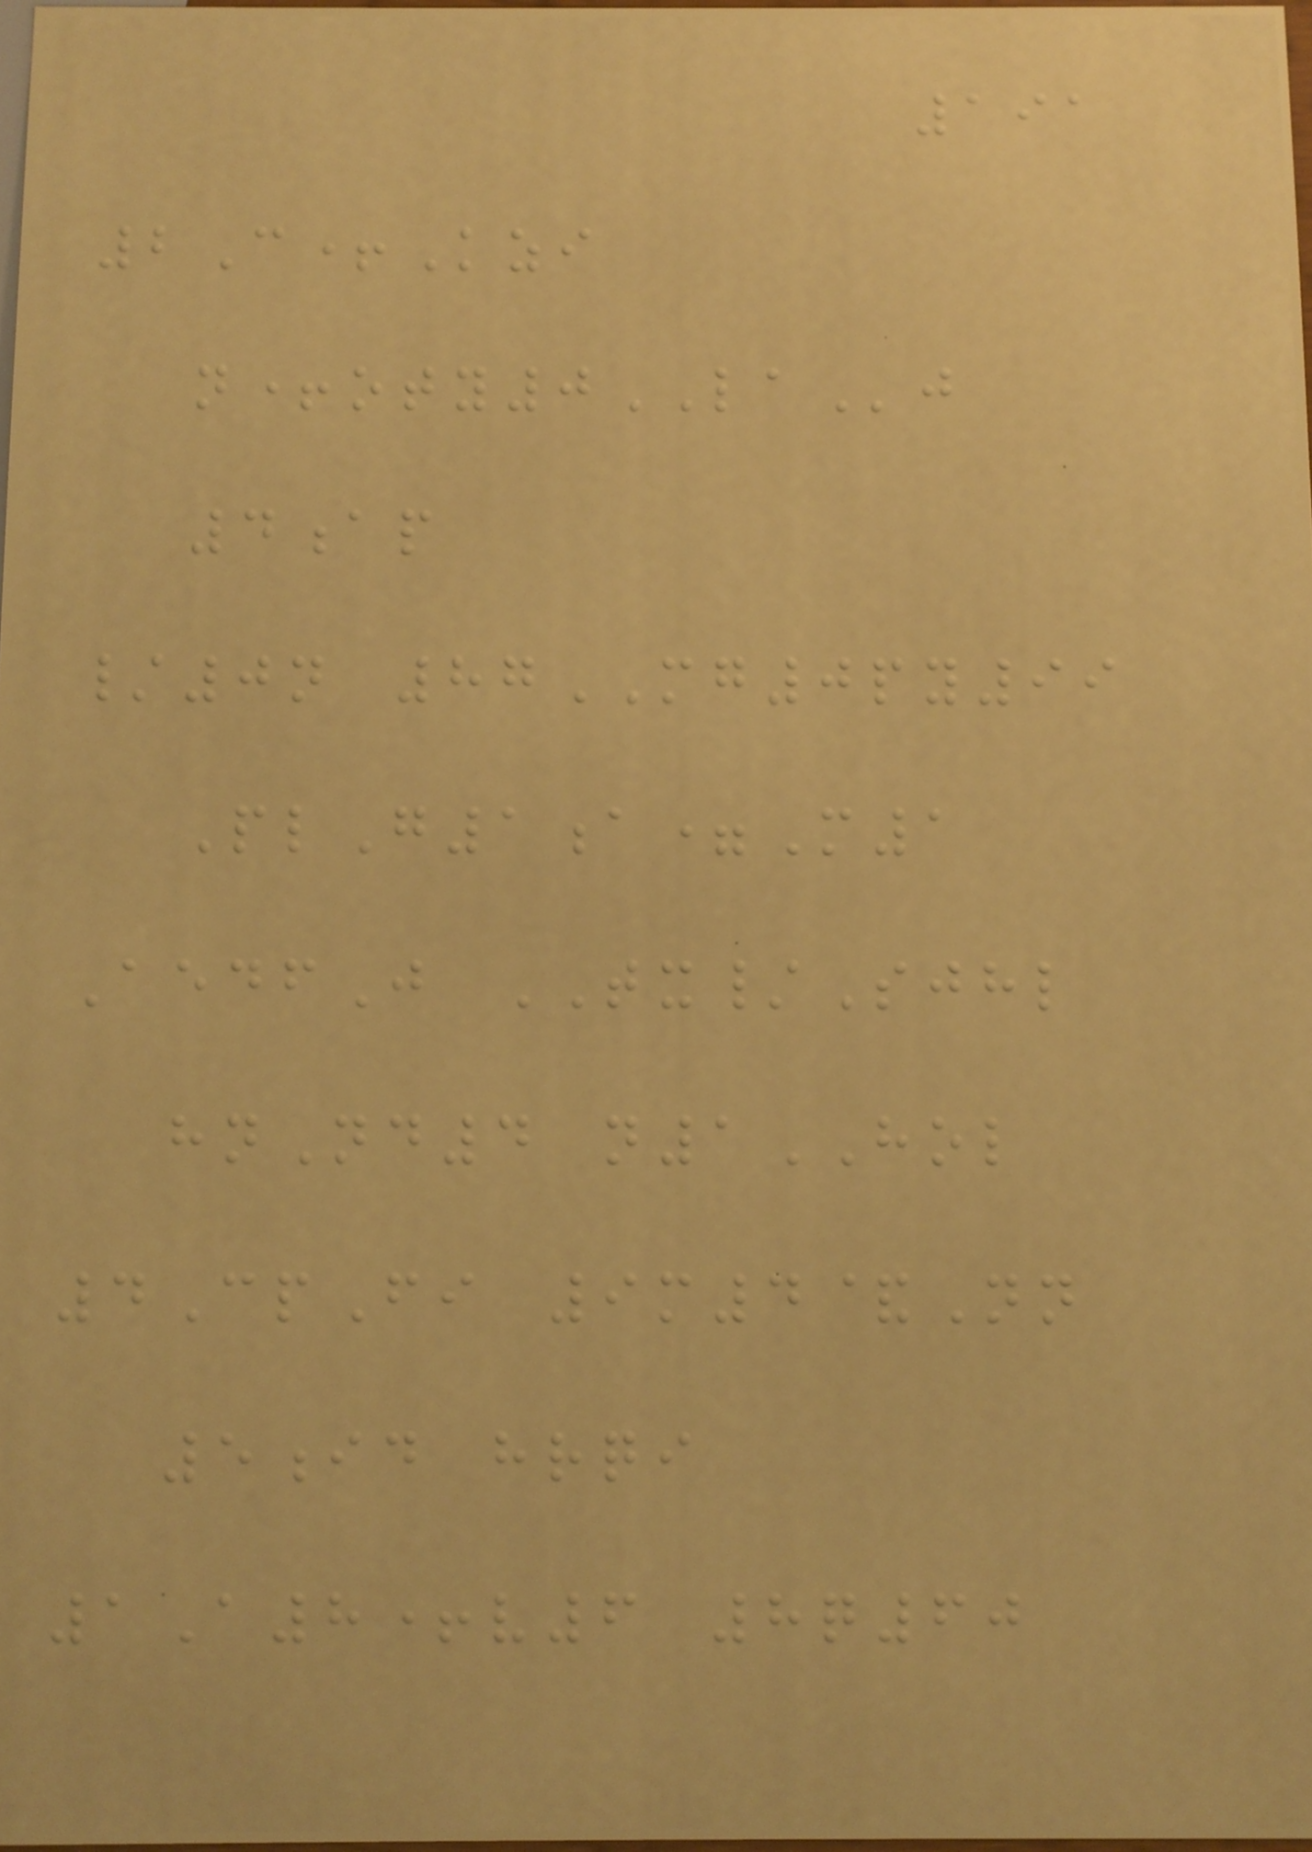191
2C+Kzi
n+oty0LAj
4ap
/0n 87MG0py99
PlG1a=M1
AedfJ TX/Sjhl
hnNd4 n1HOL
4CpFi 9m4&Nn
5id hrqi
1A8+v6 8q60
